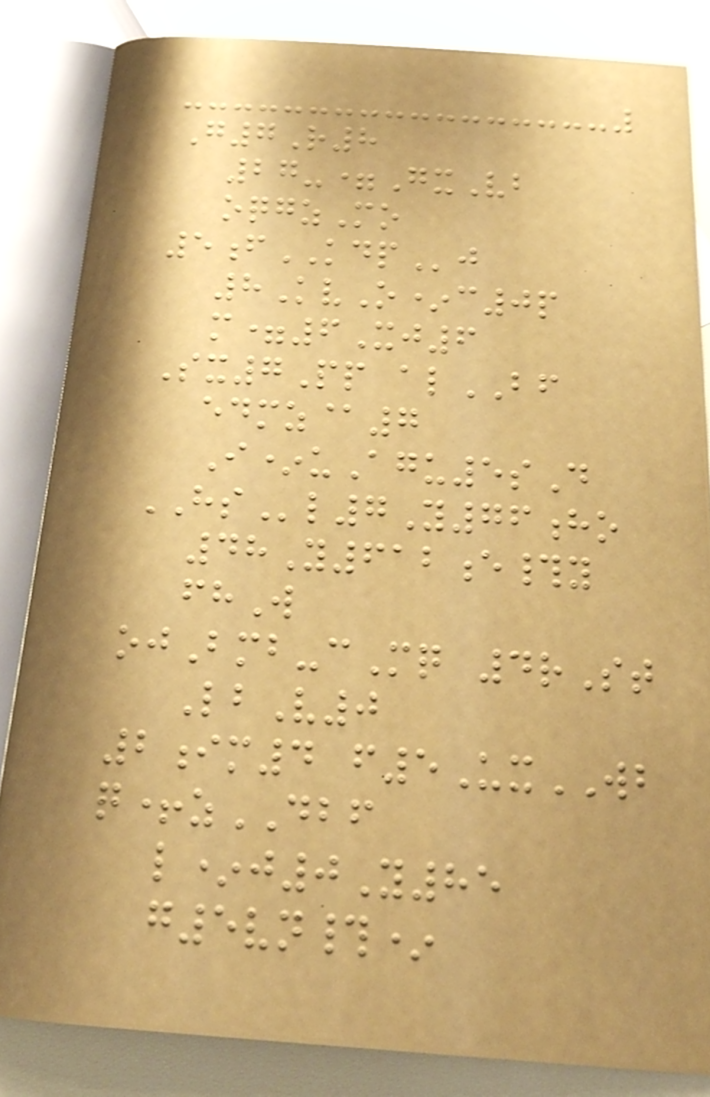G7R8
27-=GxVb
oqgzMo
5fKDPj
8KvO*c0p
m=6Xj6
Sx7Pp alBF
edmz@7
I*uAgu5sD
HSl7Y76ho
48Y612e#y
fhW
ojBmb-cMq 4rSt
LbV0
2im4 f5UxWB
q+zDBF
l*j0Y85
g5vn#*
